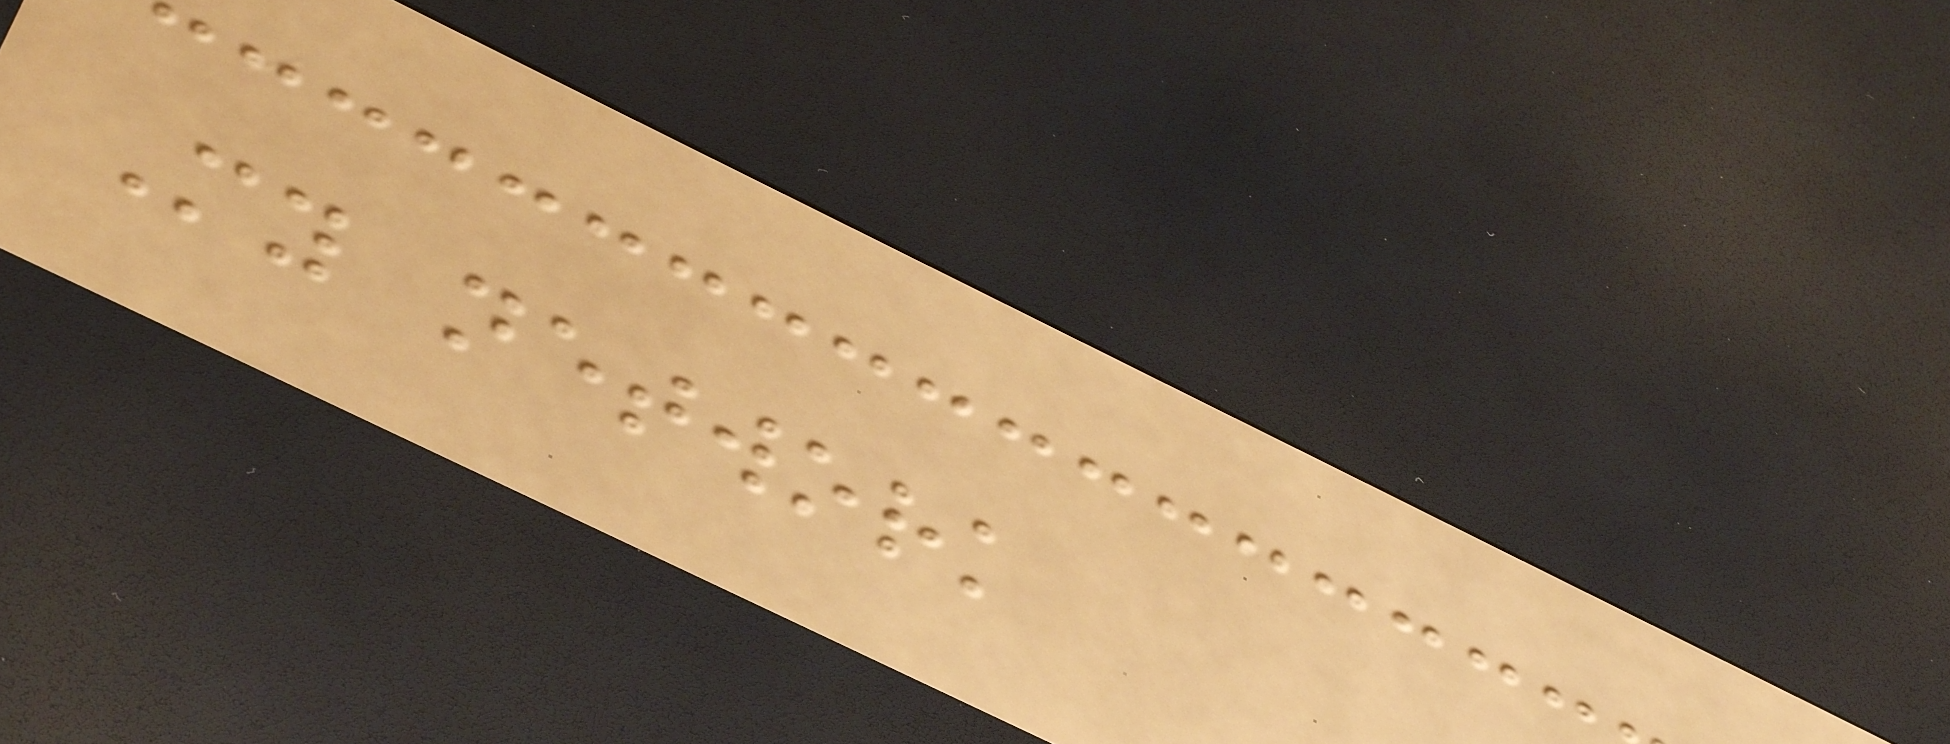My network
